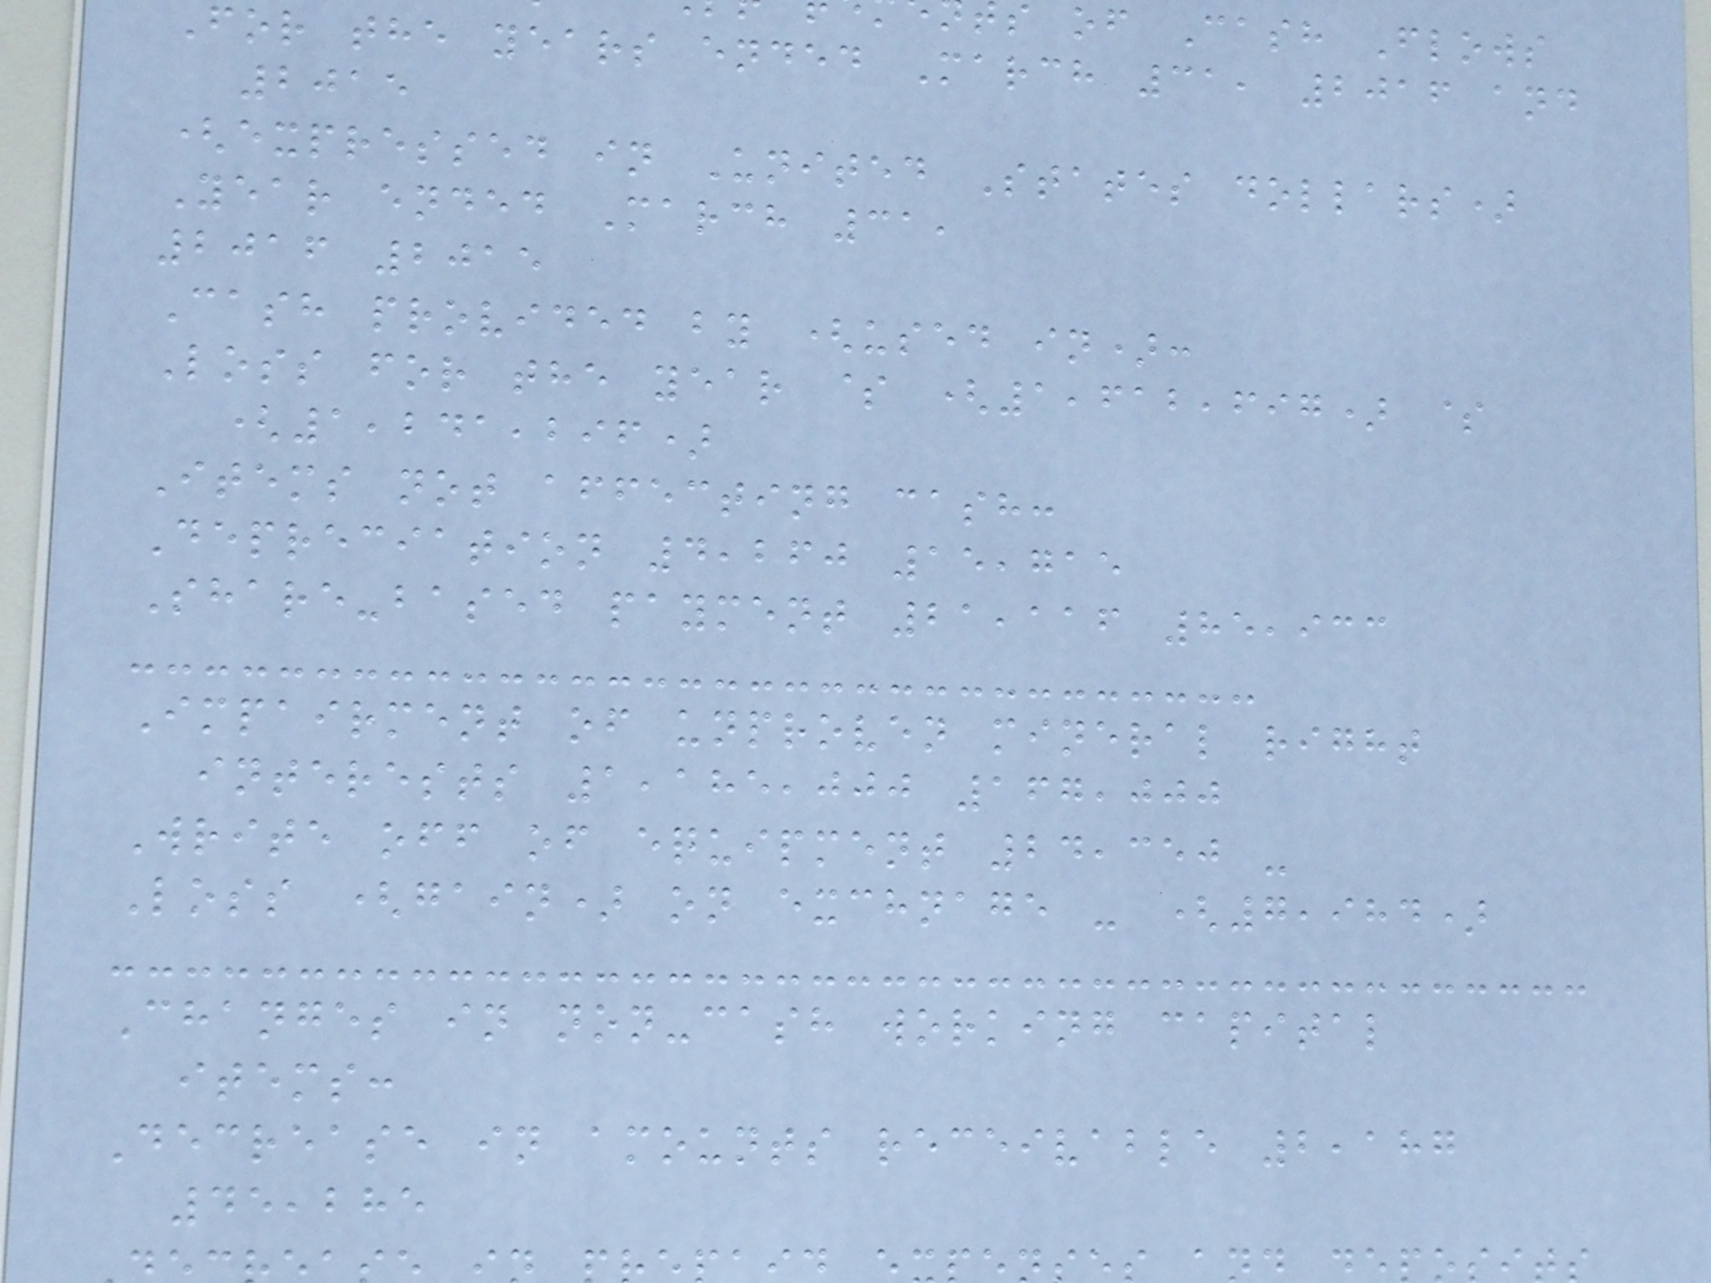s of Cash Flows
For the years ended March 31, 2016 and
2015
(expressed in United States dollars)
Year ended March 31,
2016 2015
Cash provided by (used in):
Loss for the year $ (1,612,697) $
(1,241,296)
Items not affecting cash:
Depreciation 4,260 15,715
Share-based payment 21,116 85,933
Impairment of unproven mineral right
interests 1,185,000 167,000
Write off of equipment 24,350 -
Loss (gain) on exchnage - (7,984)
Changes in non-cash working capital
items:
Decrease in amounts receivable 2,187
45,285
